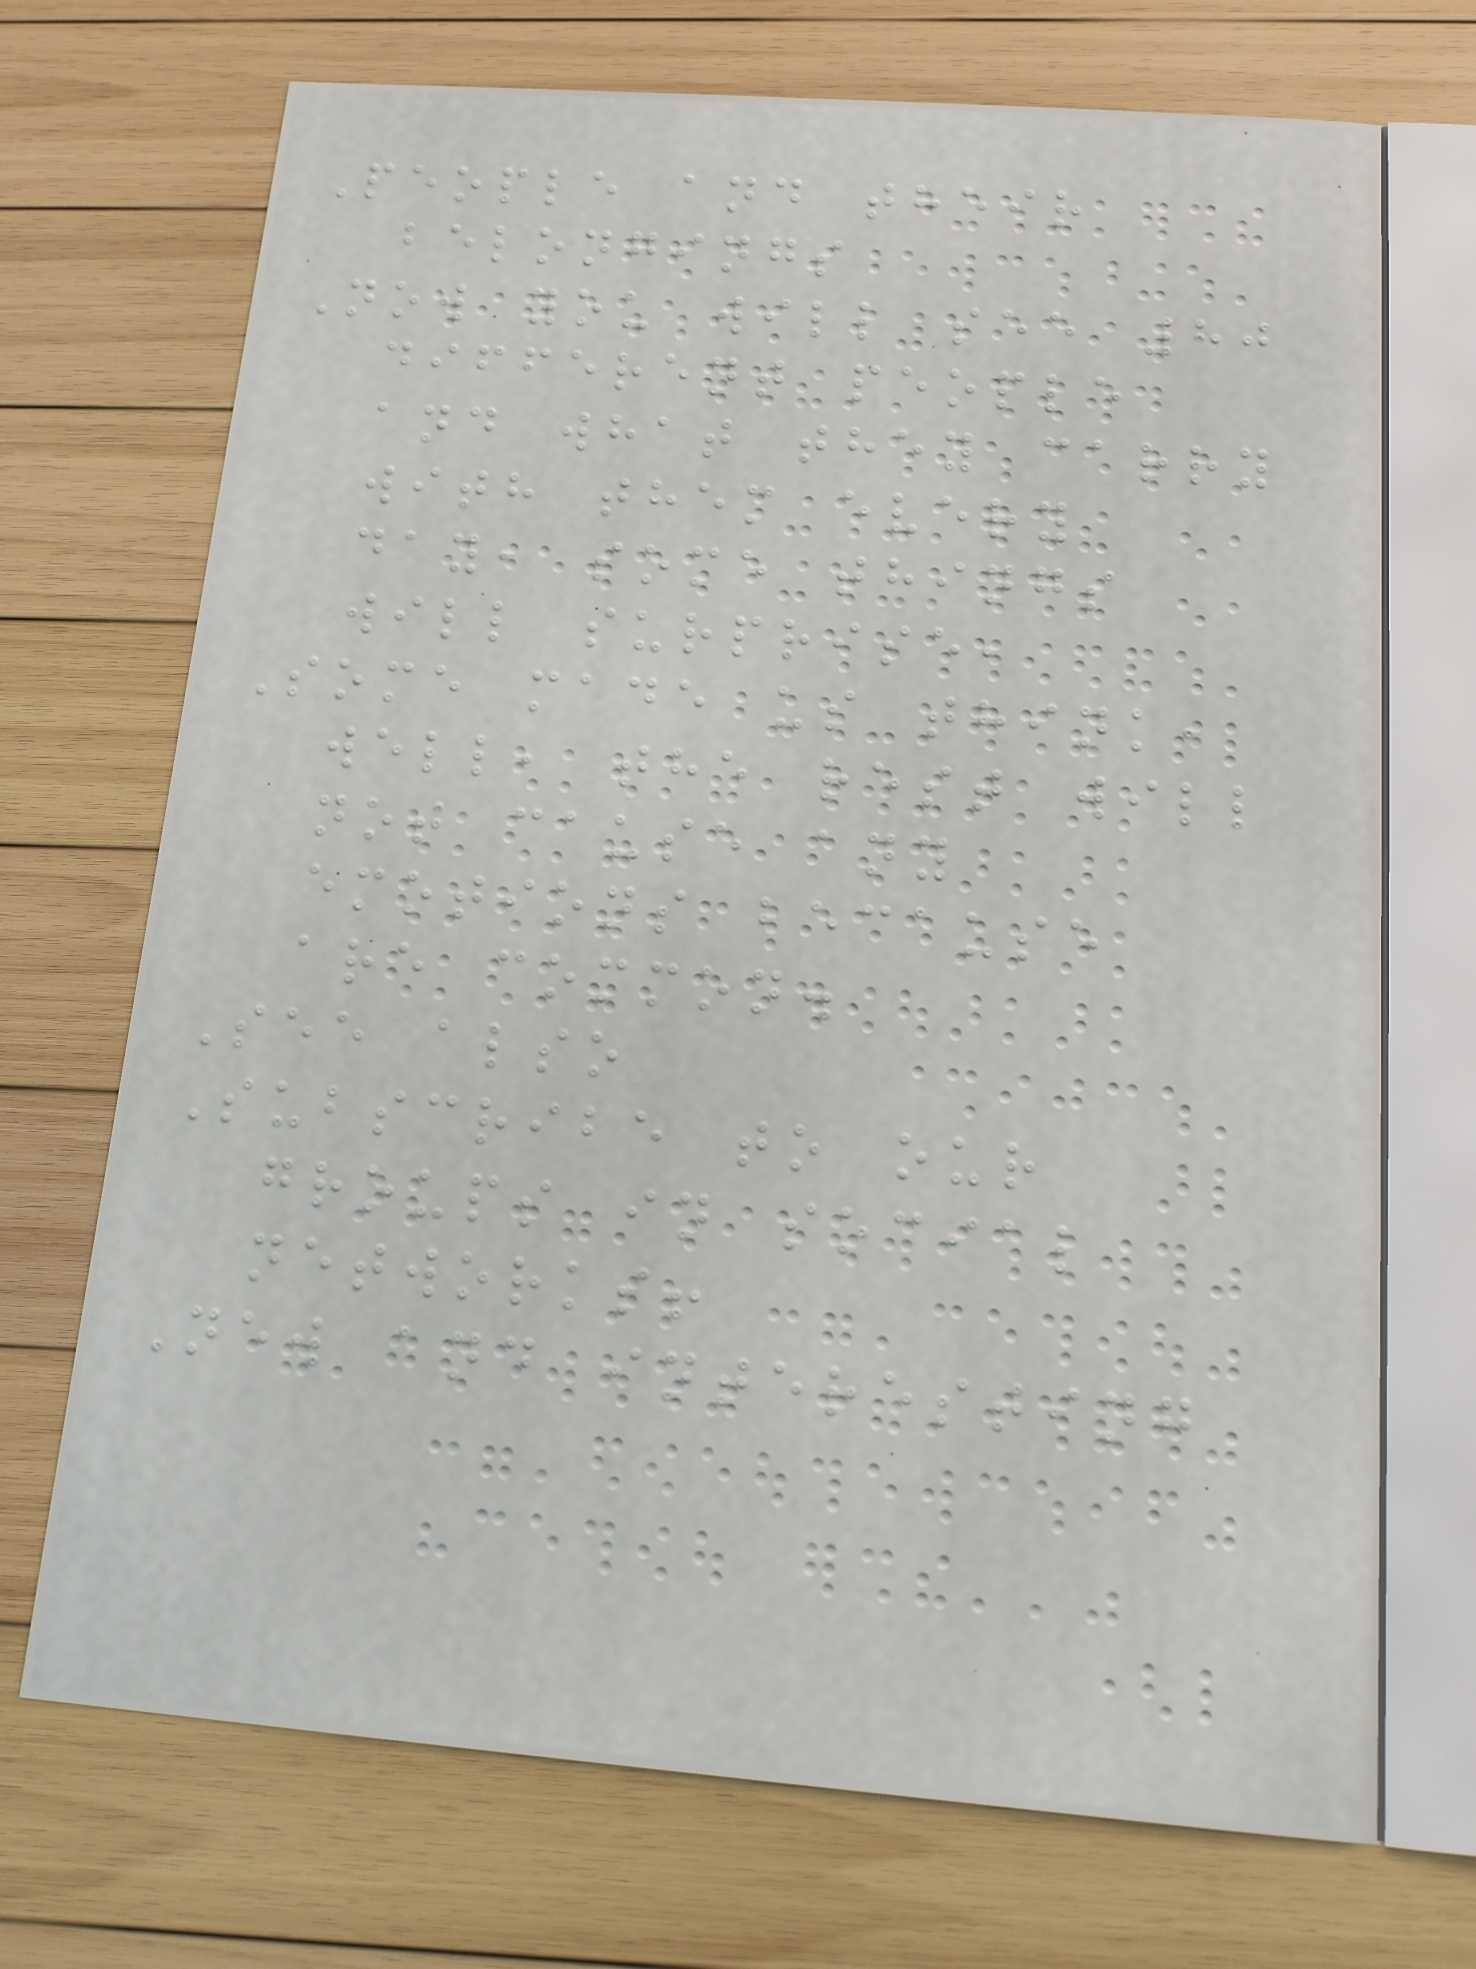People and their
belongings
Now you will see 80
different people
and what they carry
with them every
day, some things
will surprise,
Some made us think,
well, the rest will
not cause any
emotions because
are common.
See also
Subscribe to our
groups in social
networks!
New and interesting
